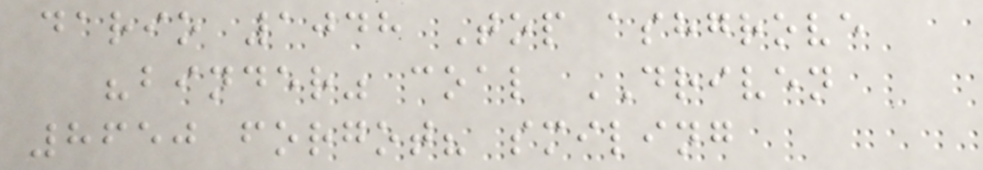dario 1048 Top ashgrove
"binder" coal DRIVEN
8650 forgot? smiling
